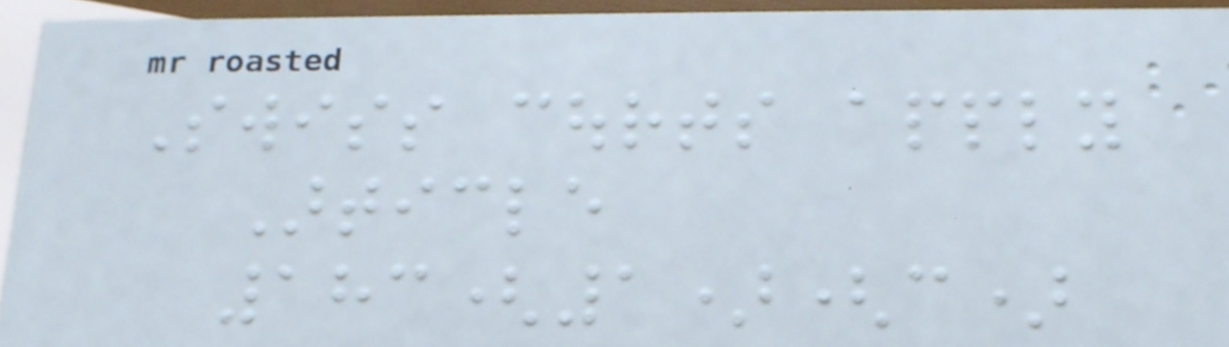Swiss courts apply
Article
183(1)(c)
